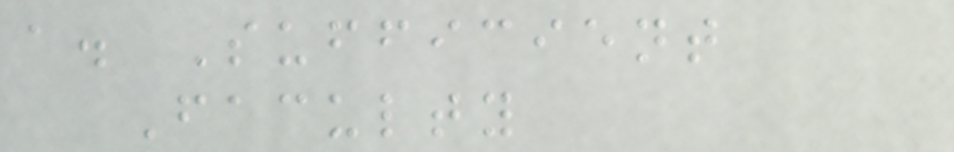a. Sufficient
Faculty
